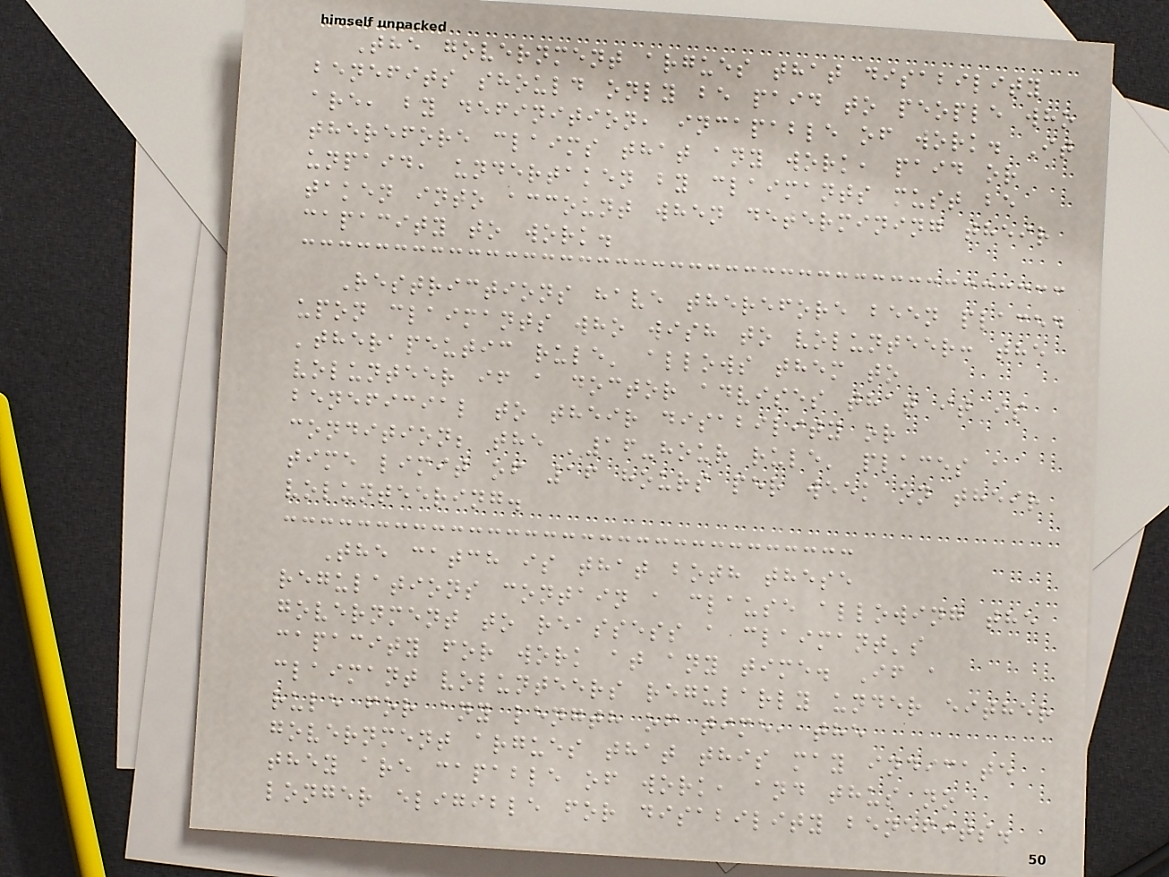The government argues that disability
benefits should only be paid to people who
are, by definition, incapable of work. It
therefore claims that any work, paid or
unpaid, undertaken by claimants must be
taken into account when determining their
capacity to work.
Restrictions have therefore been placed
upon claimants who wish to volunteer: the
'therapeutic rule' allows them to
volunteer if a doctor advises that it is
beneficial to their disability or
condition; the '16-hour rule' places a
time limit of 16 hours per week on their
volunteering.
The catch is that both these
regulations contain a clause allowing the
government to reassess a claimant's
capacity for work at any time. If a
claimant volunteers regularly under either
rule for any length of time, the
government argues that this may indicate
they are capable of work, and thus no
longer eligible for disability benefits.
